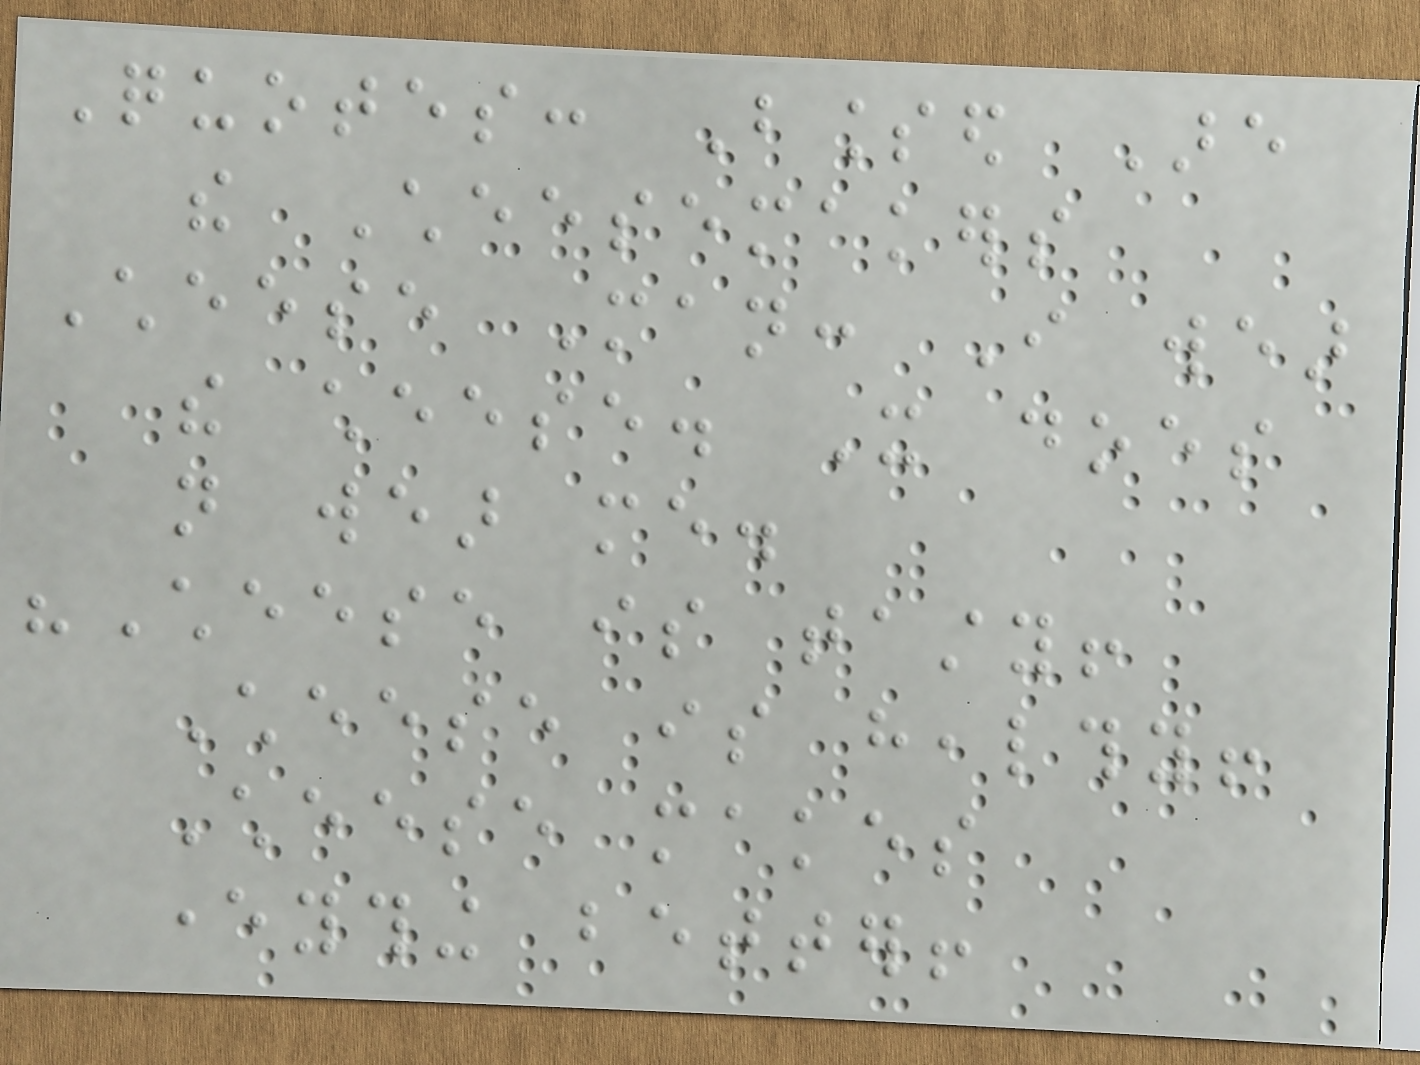Quotes: Blessed Are
the Cheesemakers
Cheese Man: I wear
the cheese. It does
not wear me.
"Cheese is tasty!
Cheese is healthy!
Cheese makes
everything better!
